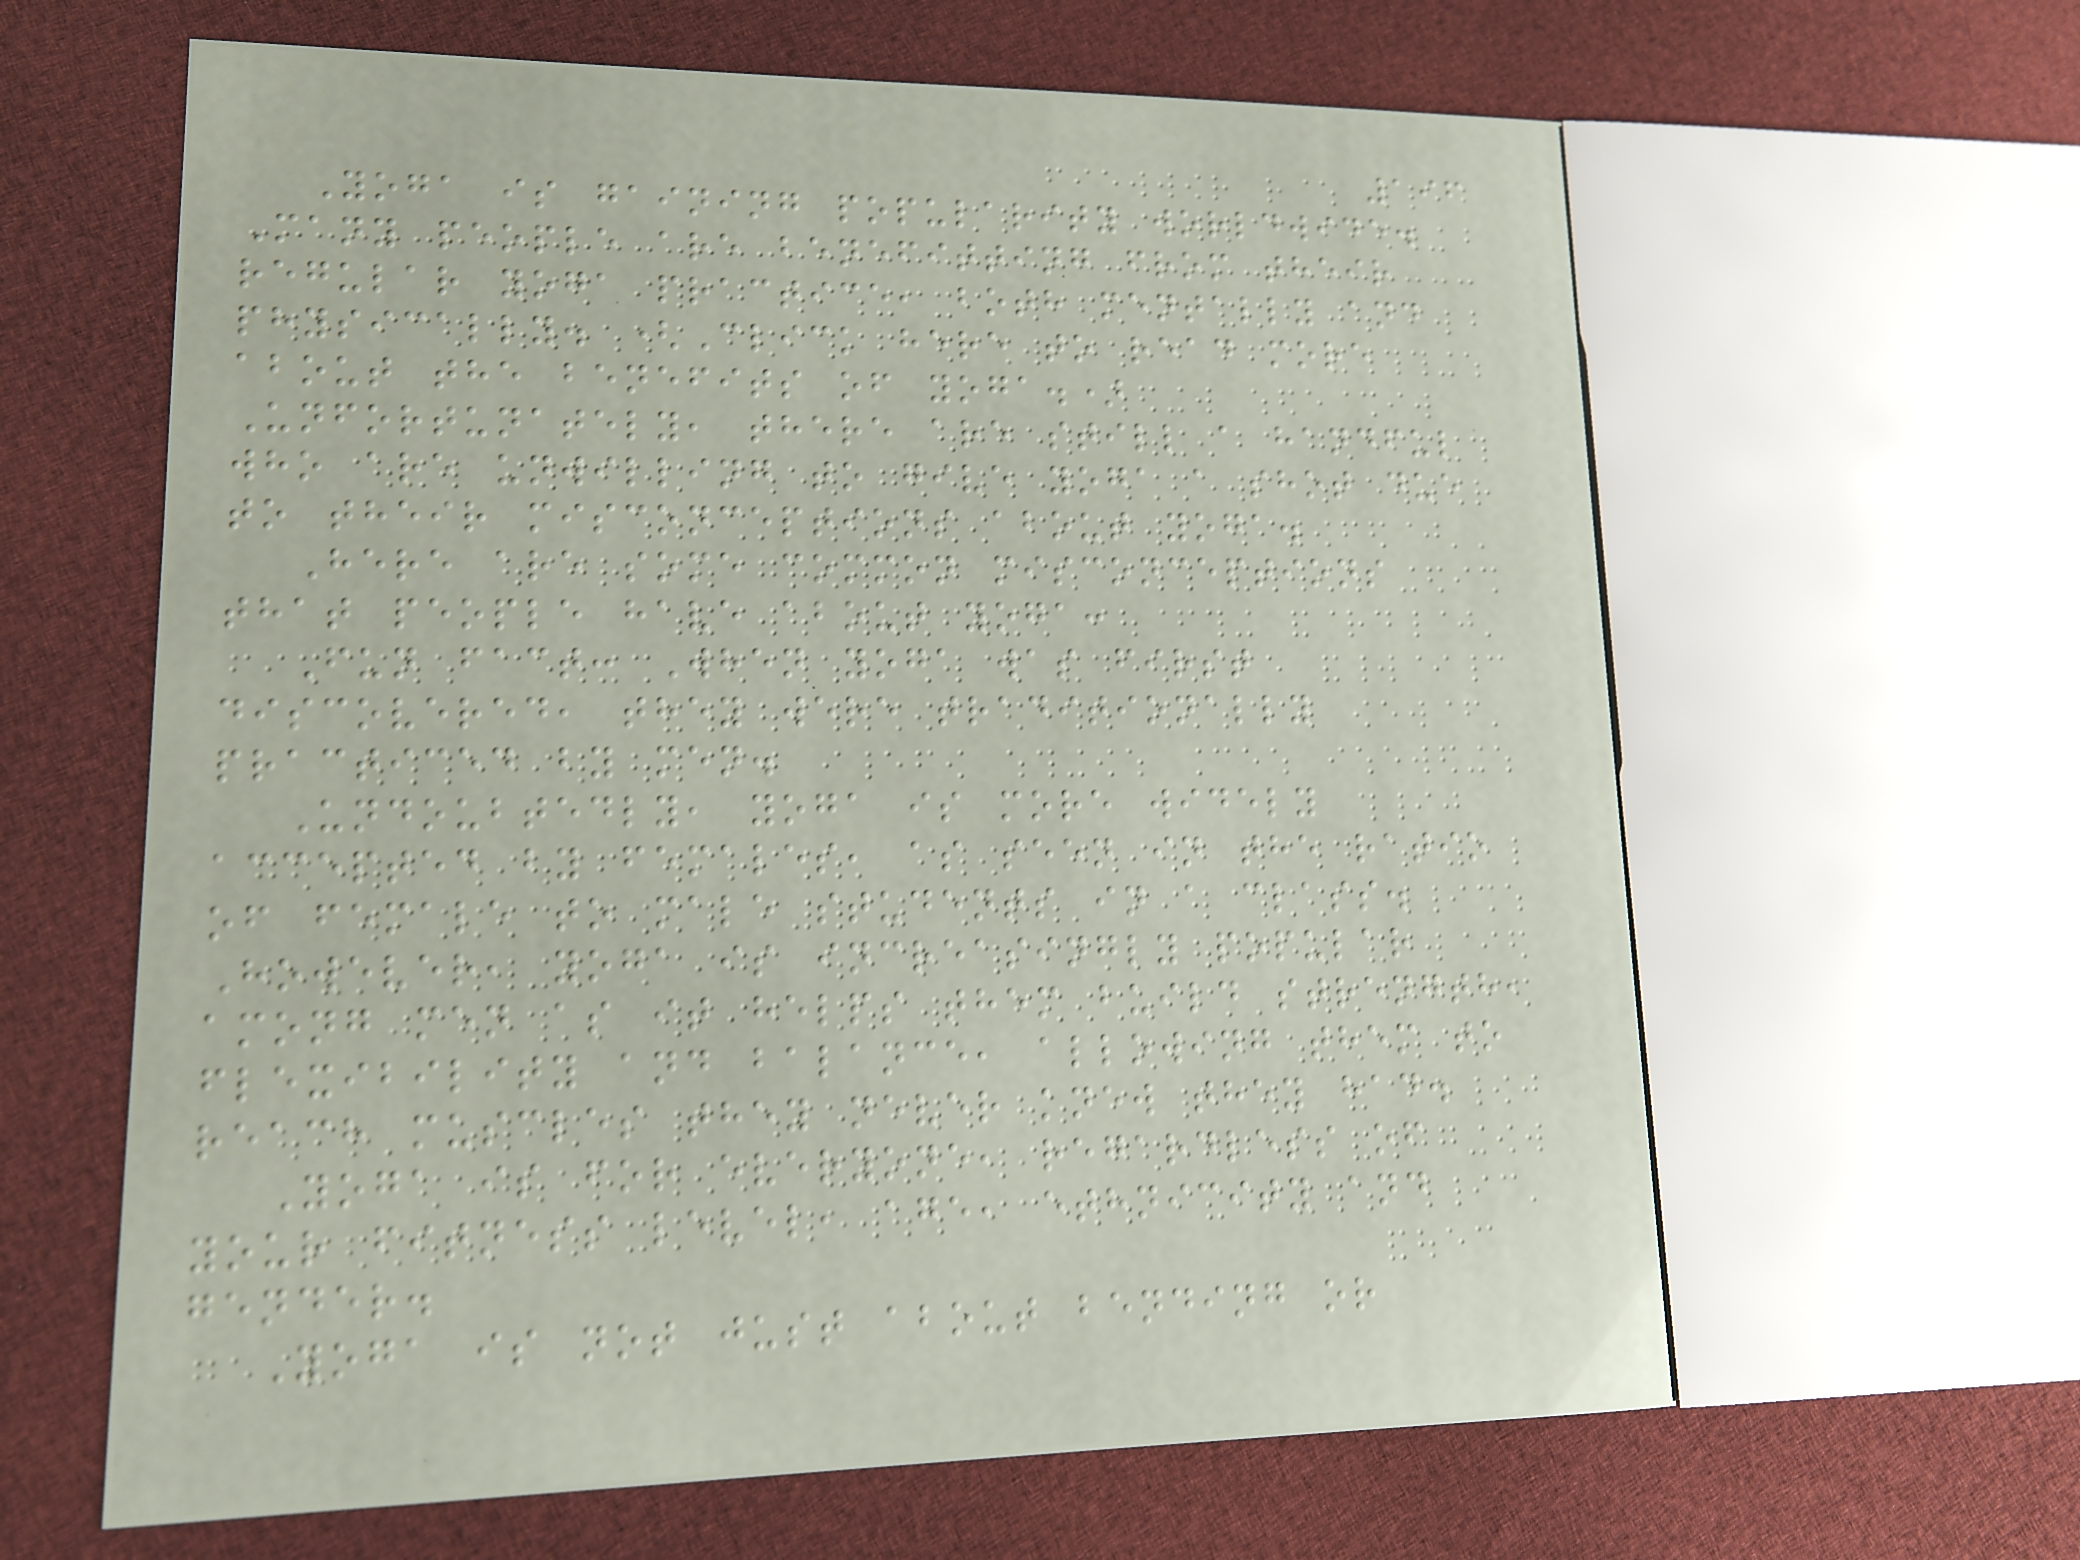196
Yoga is gaining popularity worldwide.
Many people are benefitting from their
regular yoga practice, both mentally and
physically. (Click here to read more
about the benefits of yoga.)
Unfortunately, there are still a handful
who are unwilling to give yoga a shot due
to their misconceptions about yoga.
Here are some common misconceptions
that people have about yoga:
Fun fact: When yoga was first
discovered, they were traditionally
practiced by men.
Undoubtedly, yoga is more widely
accepted by females, as seen in the ratio
of female to male students in a class.
However, yoga is increasingly popular
among men as it helps them build strength,
flexibility and balance, allowing them to
reach muscles they never knew they had.
Yoga is for everyone, regardless of
your fitness level, age, ethnicity and
gender.
Yoga is not just about bending or
